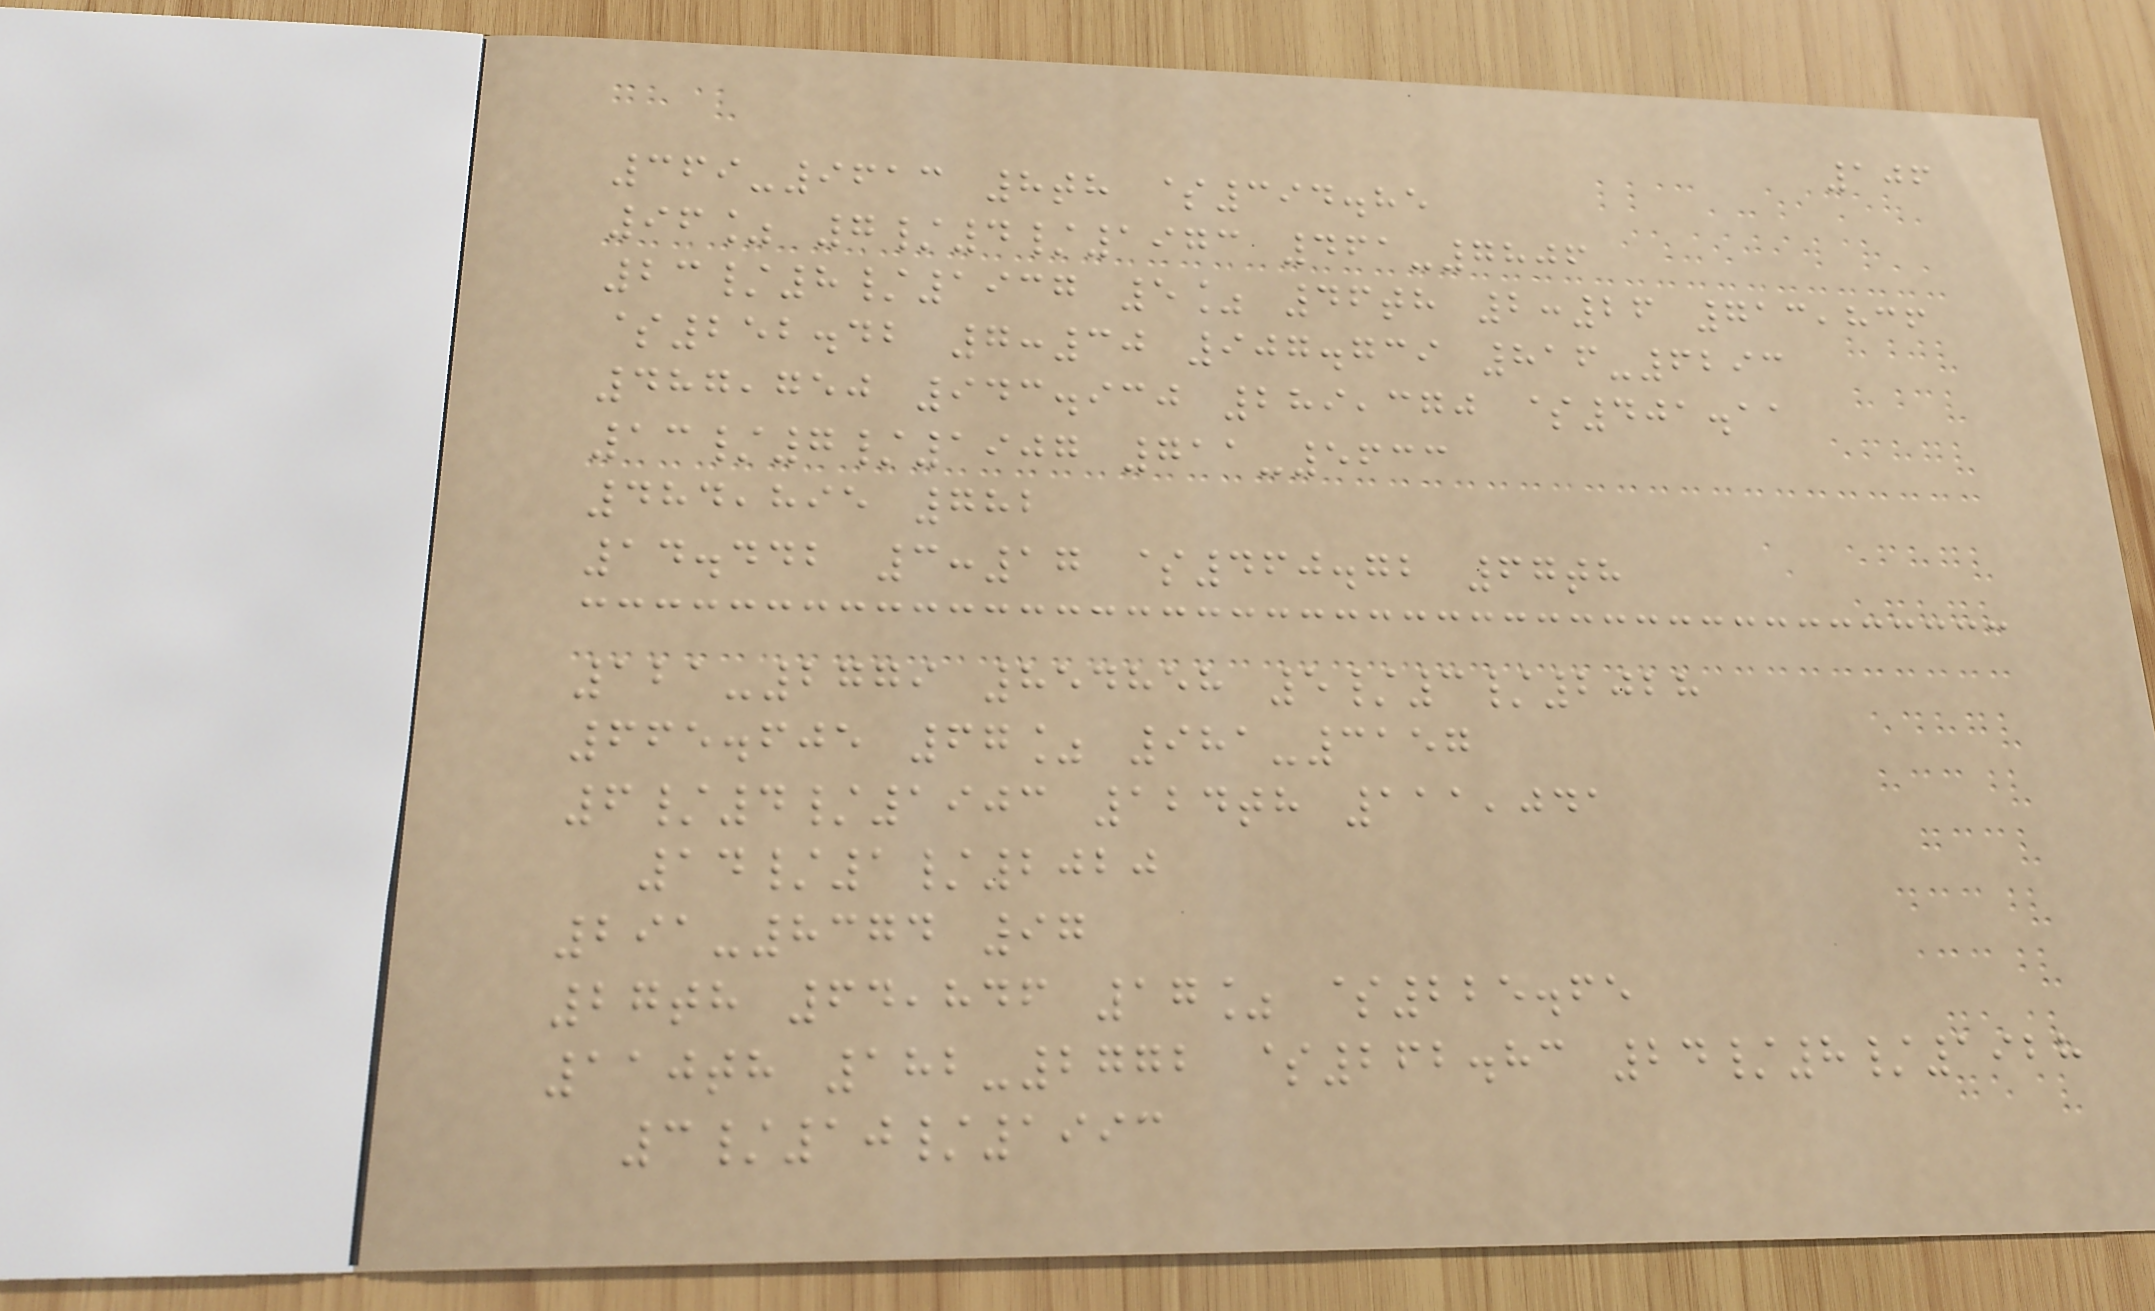106
369-9613 8th $394.85
96% 7/4/1973 461-7806
23/8/1937 5% 46th 2:26 713,836
$252.42 7:30 907.739 816-6293
487,750 943.930 289,370 $401.11
13/7/1907 711-5633
484,895 782
14.442 3:17 $460.72 67th
121-2779 854858 5/3/2028
665.605 67% 981-3157
6/4/1903 124th 111,041
14/1/2020
291-8374 97
27th 64,846 17% $225.65
110th 182-2772 $262.83 24/8/1928
3/10/1993
